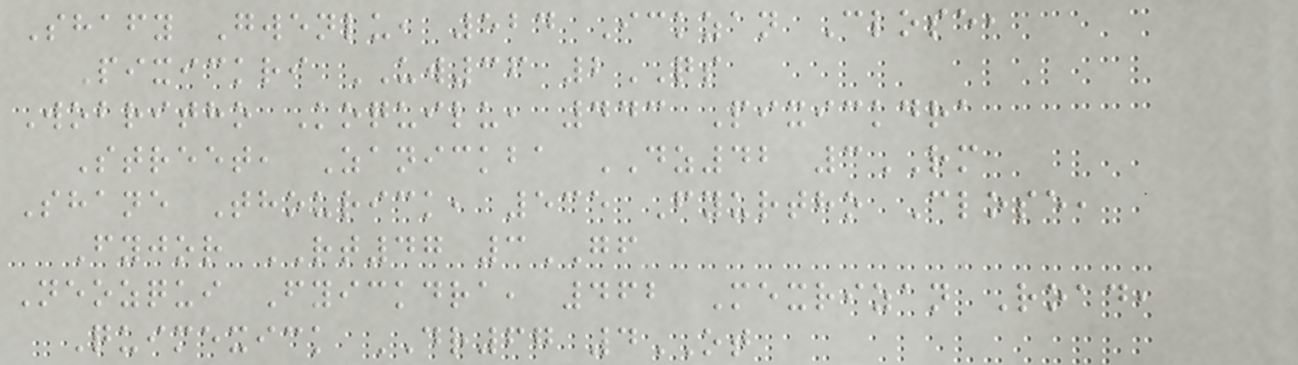Shafy Gwenlu, 524 Ickzan Close,
Pixickri UW36 2QS
Wobritho Koquilu, 443 Pixickdra
Street, Zanickba DZ42 3RM
Shane Thourick, 535 Fyurtho Close,
Fyjor RT47 3GF
Neozqui Fyickdra, 462 Mexrizan Road,
Quimexick DR67 4OT
